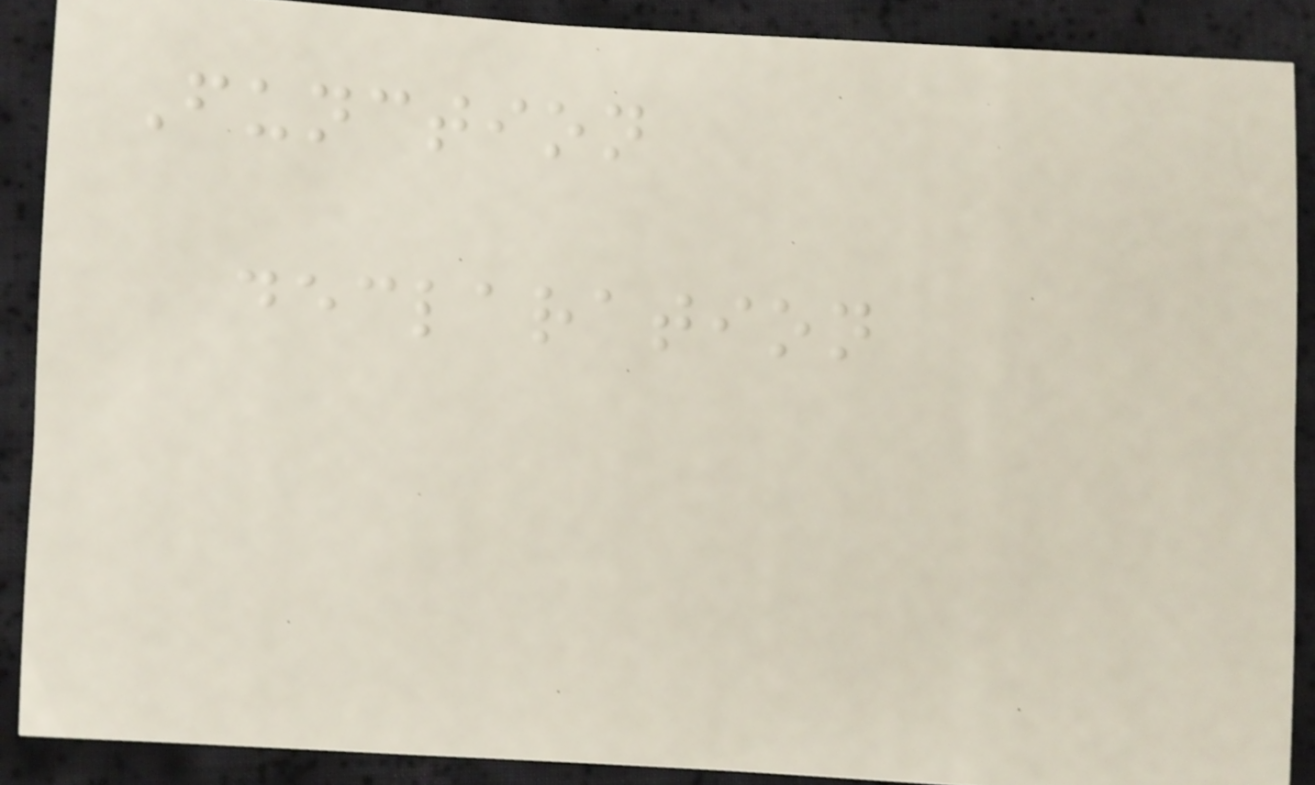Function
declaration
